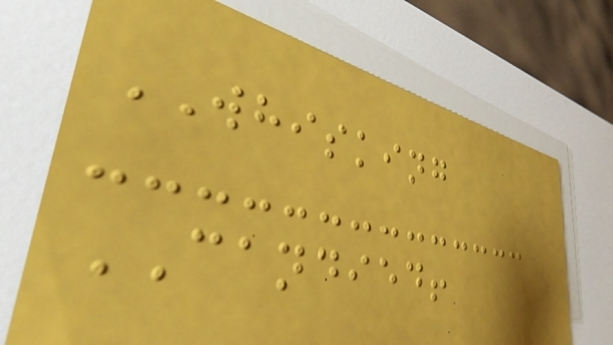WHISKING
CANDIED!
